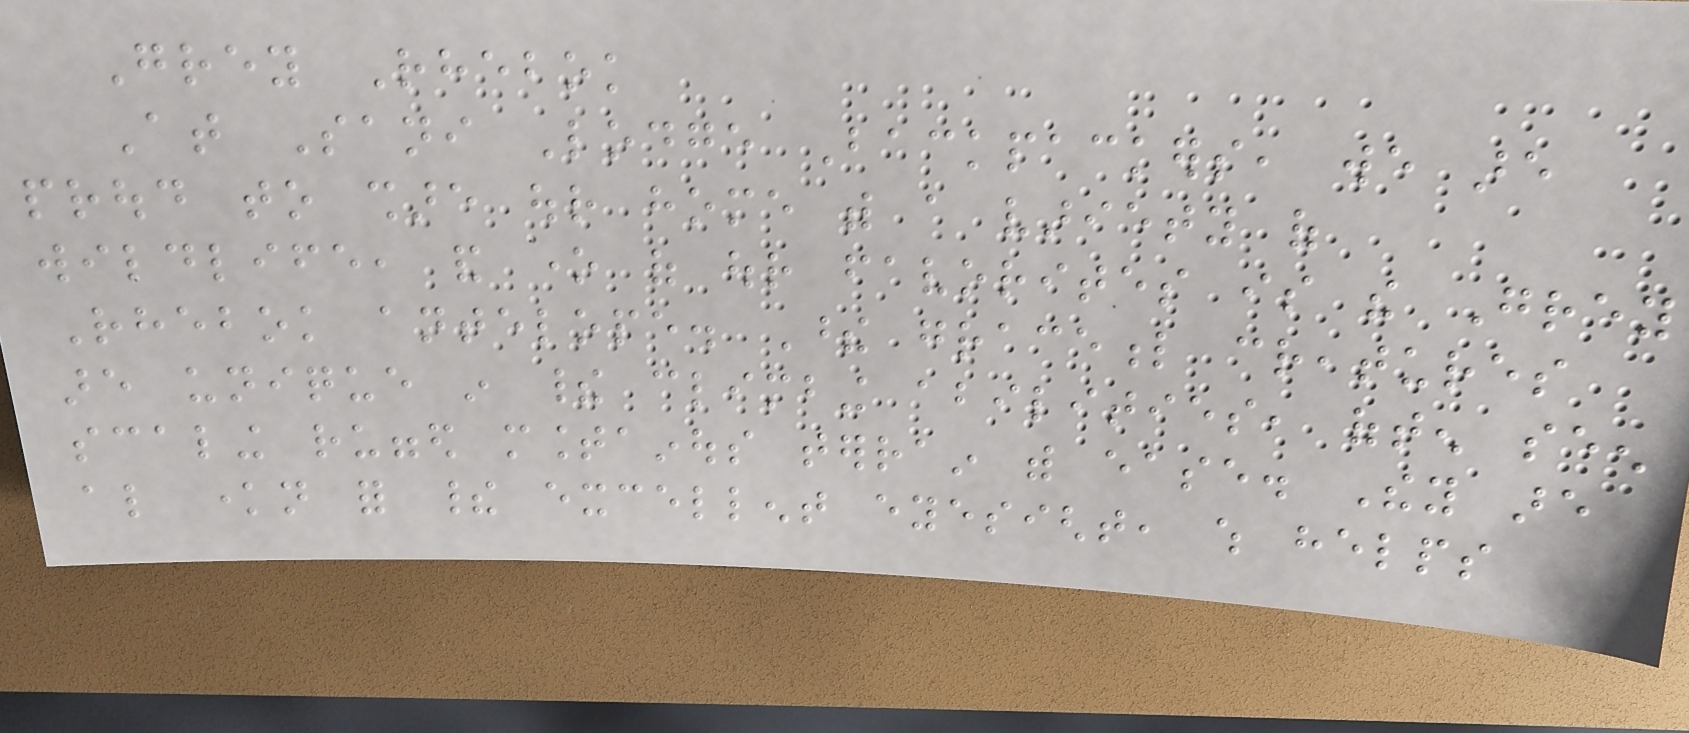Grey Rhebok
At Sani Lodge Backpackers, we are
proud to share our home with a variety of
wildlife, and one of our favorites is the Grey
Rhebok antelope. These graceful creatures
are unique in their climbing abilities, often seen
scaling rugged mountainous terrain with ease. They are
also known for their excellent eyesight, which helps
